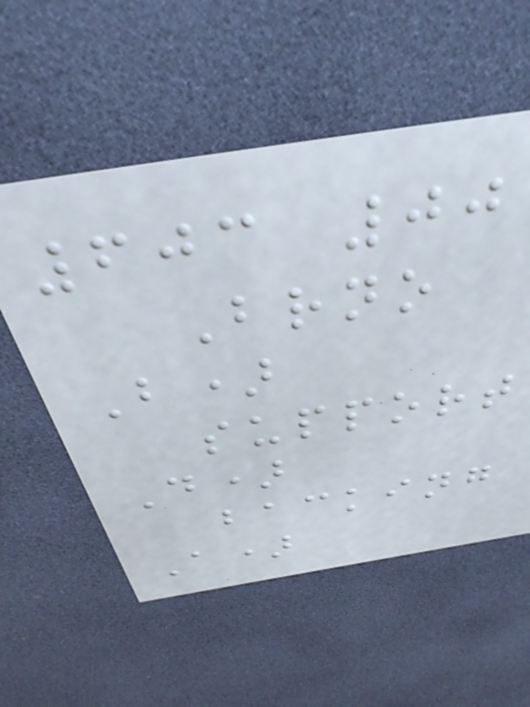603 00
Brno
B)
support
D)
backing
A)
